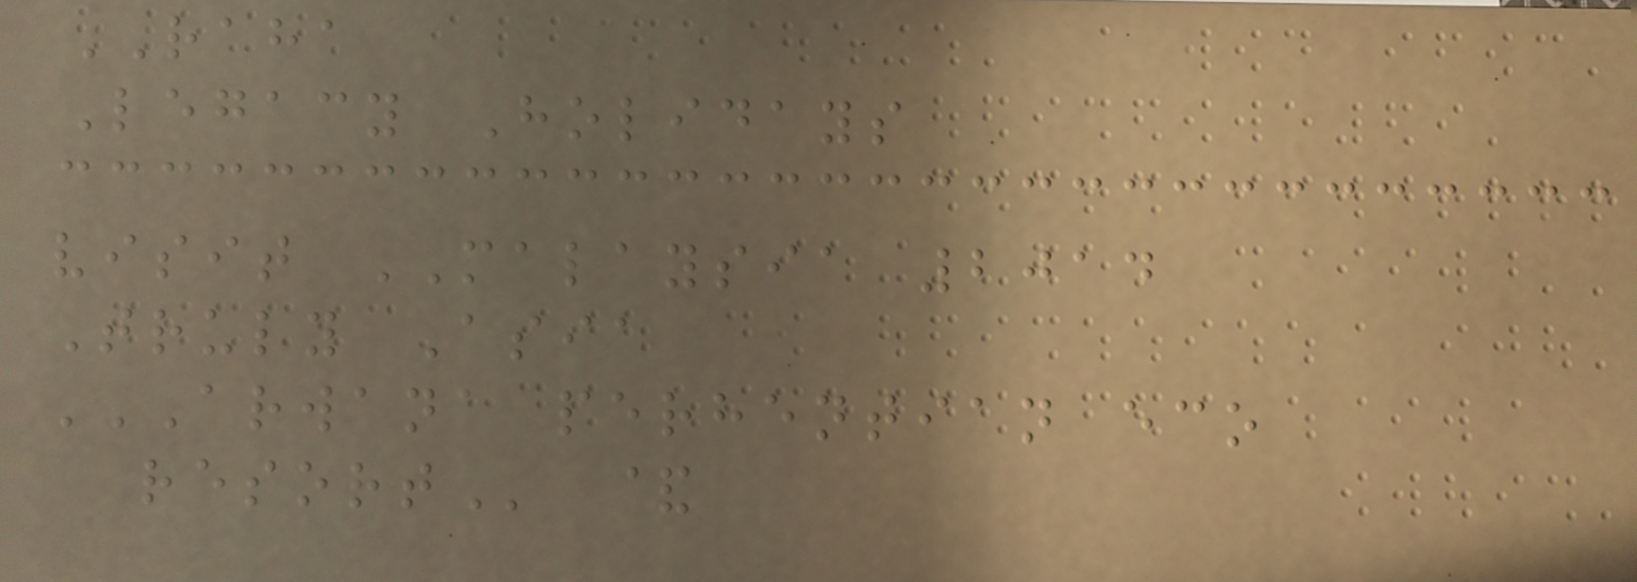RAHA
Legacy Holidays
visit MALAYSIA 2014
Truly Asia
ARWANA PERHENTIAN ECO
RESORT &
